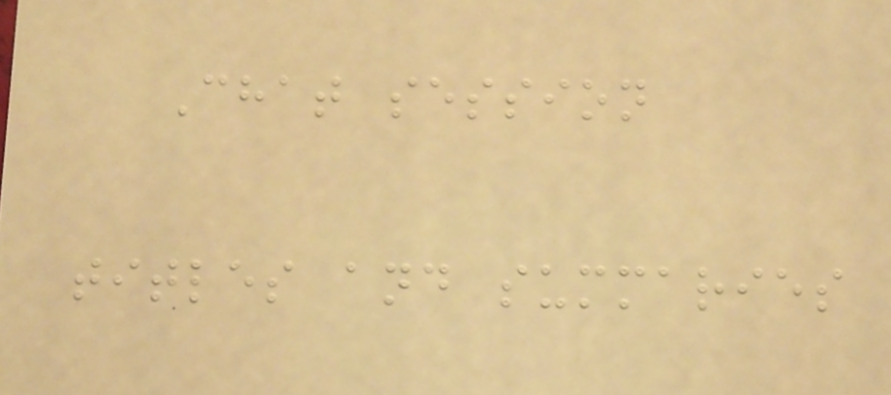Chat session
titles and summaries
